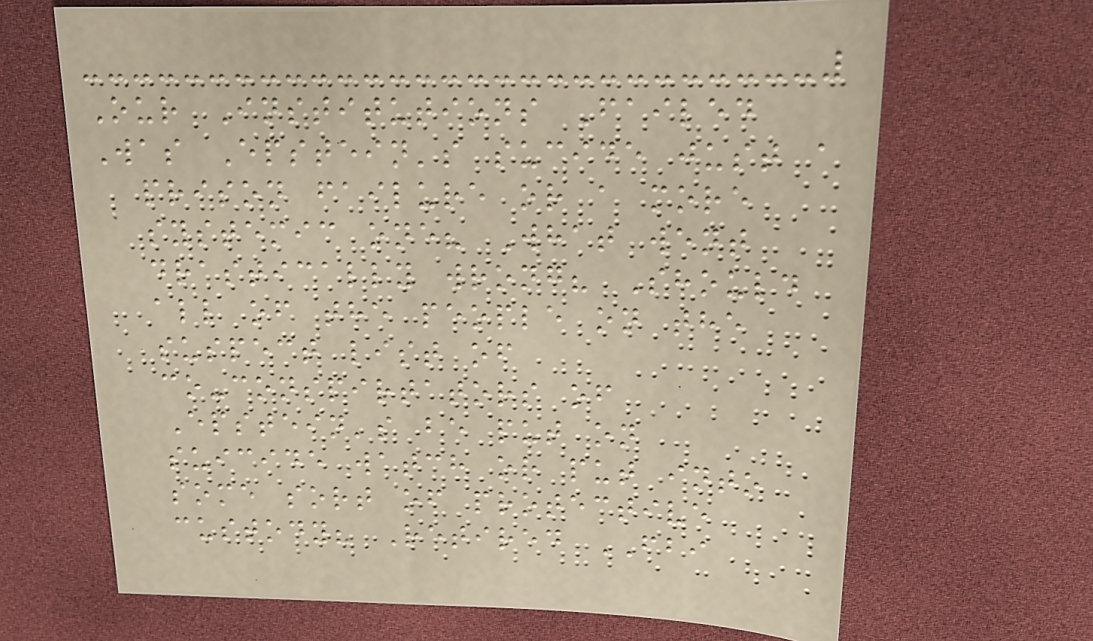Our Institutions Failed
Was Epstein's sucide just a
prison failure or a more
systemic one? What went
drastically wrong? Should
all of the people on the
suspect list of
co-conspirtators of
Epstein's be put on
suicide watch or put into
some sort of protective
custody? Retired FBI
